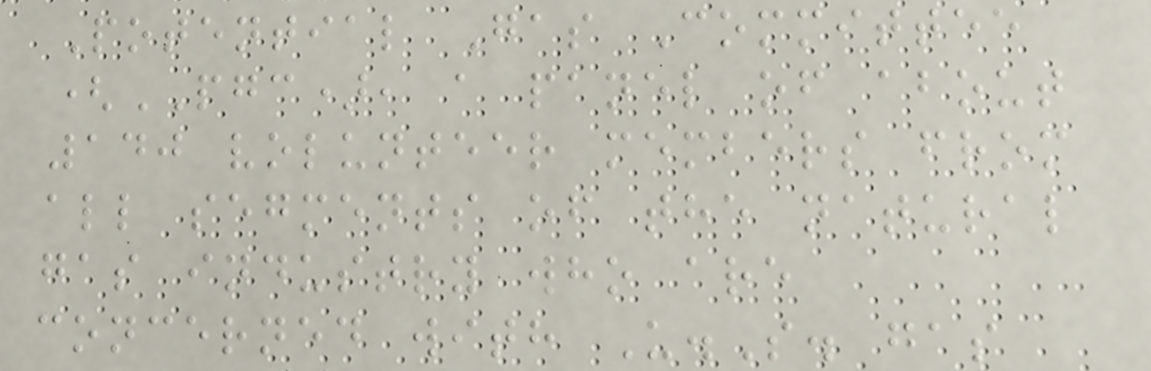Potential Gas Committee
(PGC), a panel of about
140 volunteer members from
all segments of the natural
gas industry who are
concerned with U.S. gas
